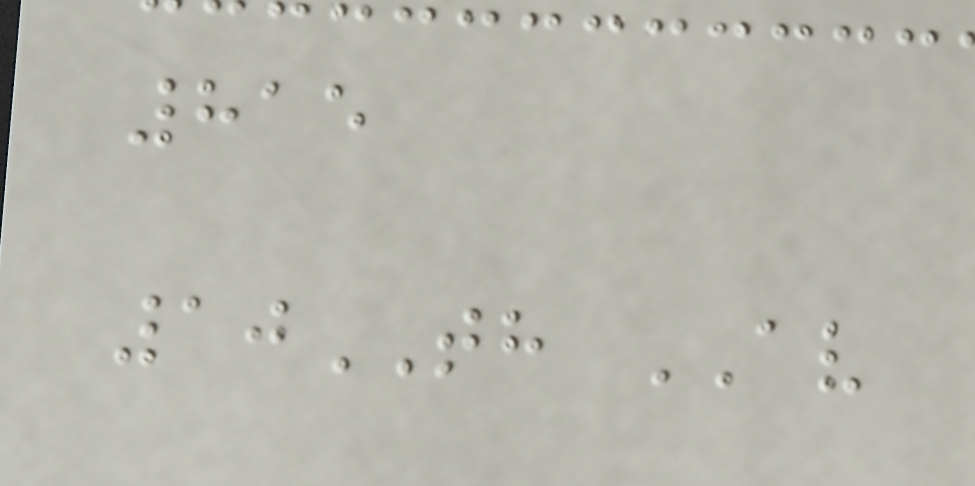815
10TH AV
